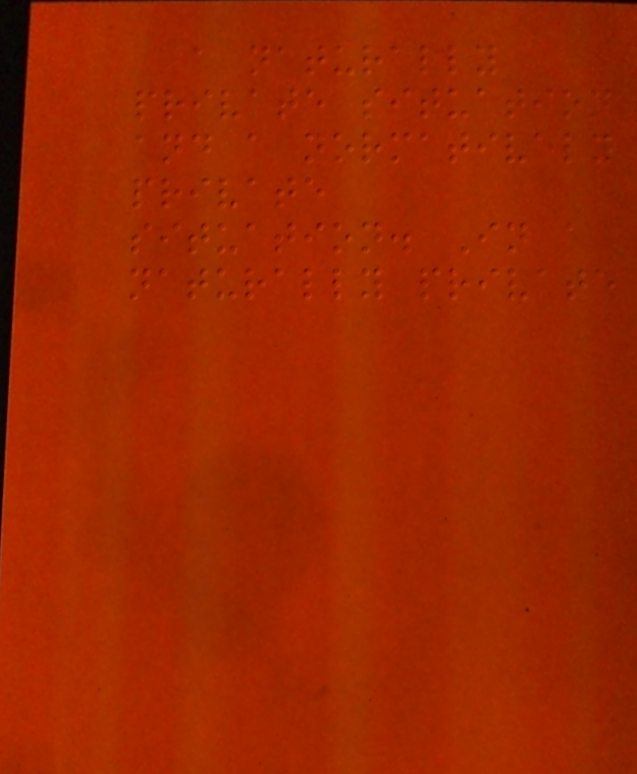a naturally
private situation
and a normatively
private
situation. In a
naturally private
